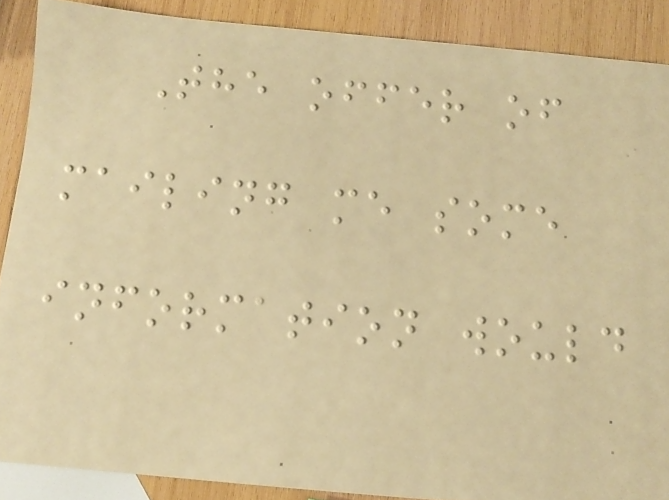The offer of
mailing me some
information would
